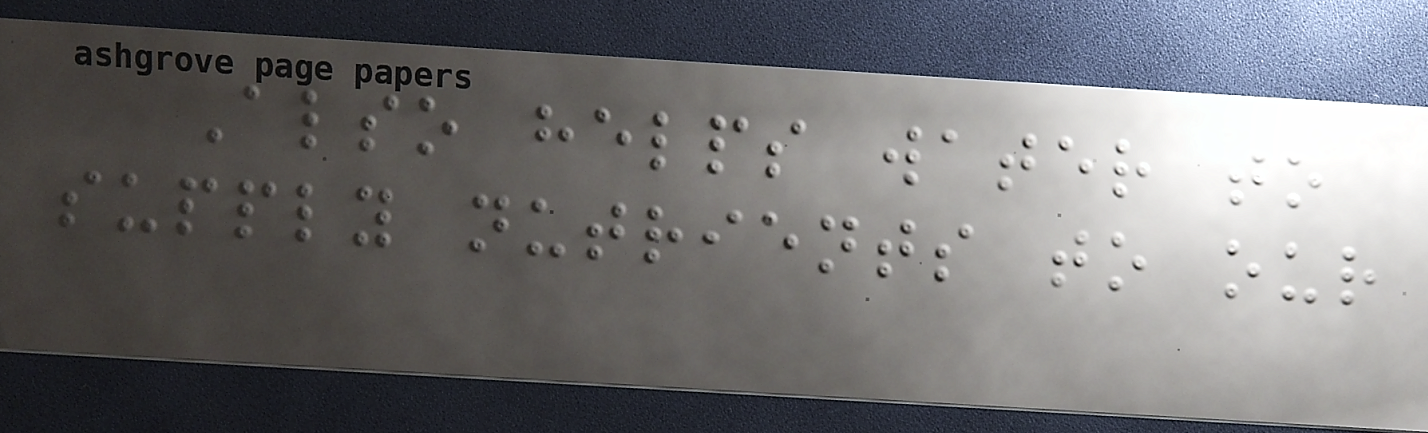Also helps water to
supply nutrients to our
